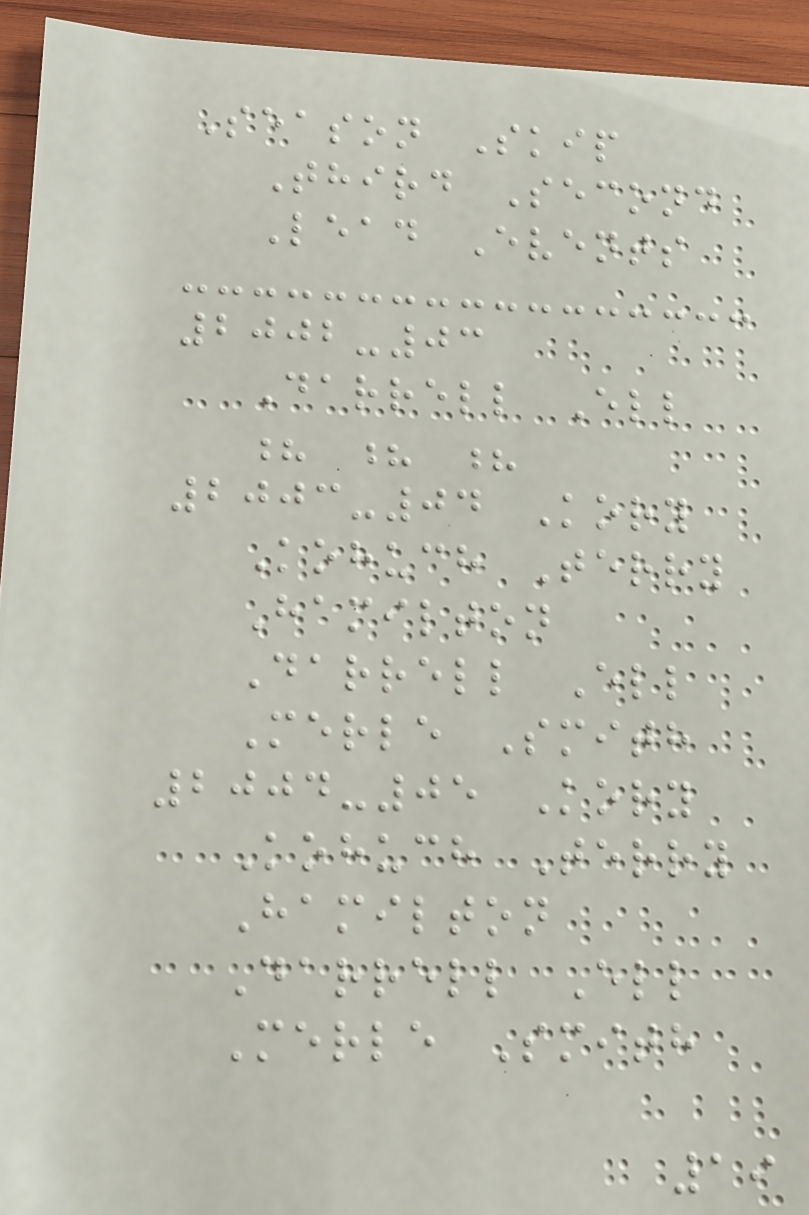Season Skip
Third Second
Lead Events
2002-03
Darrell Ell
? ? ?
2003-04 Kory
Kohuch Terry
Hamilton
Darrell Ell
Merle Smith
2004-05 Kory
Kohuch Terry
Hamilton
Darrell Ell
Merle Smith
19
